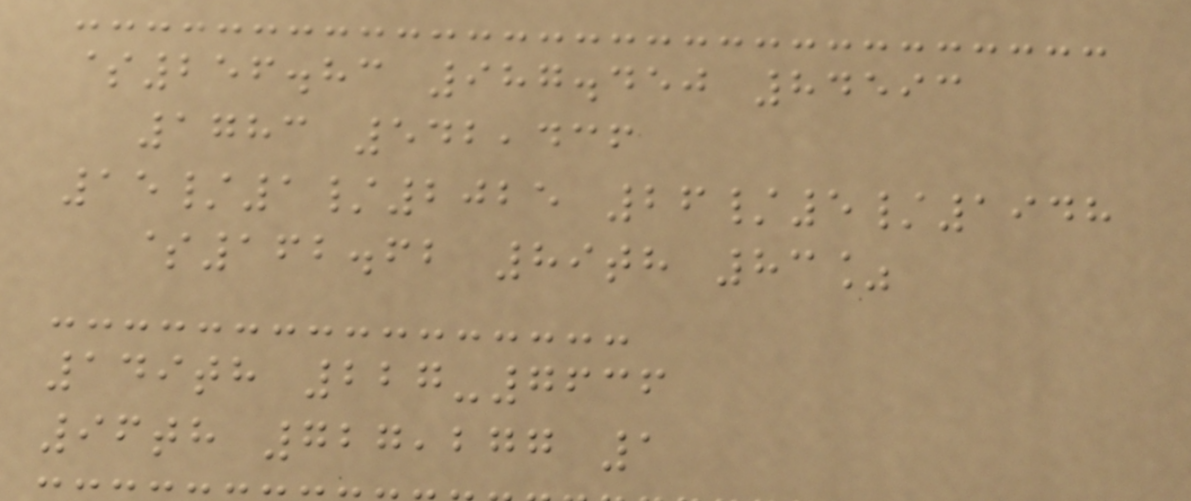$256.83 987.450 84593
1783 542,436
15/1/2025 26/5/1948
$162.62 89th 83%
149th 227-7636
96th 727,277 1
